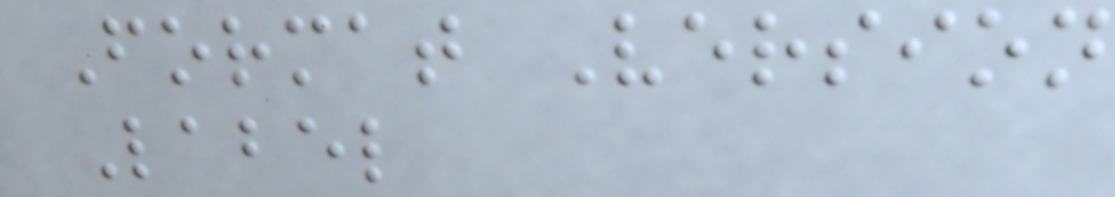Format Version
Label
